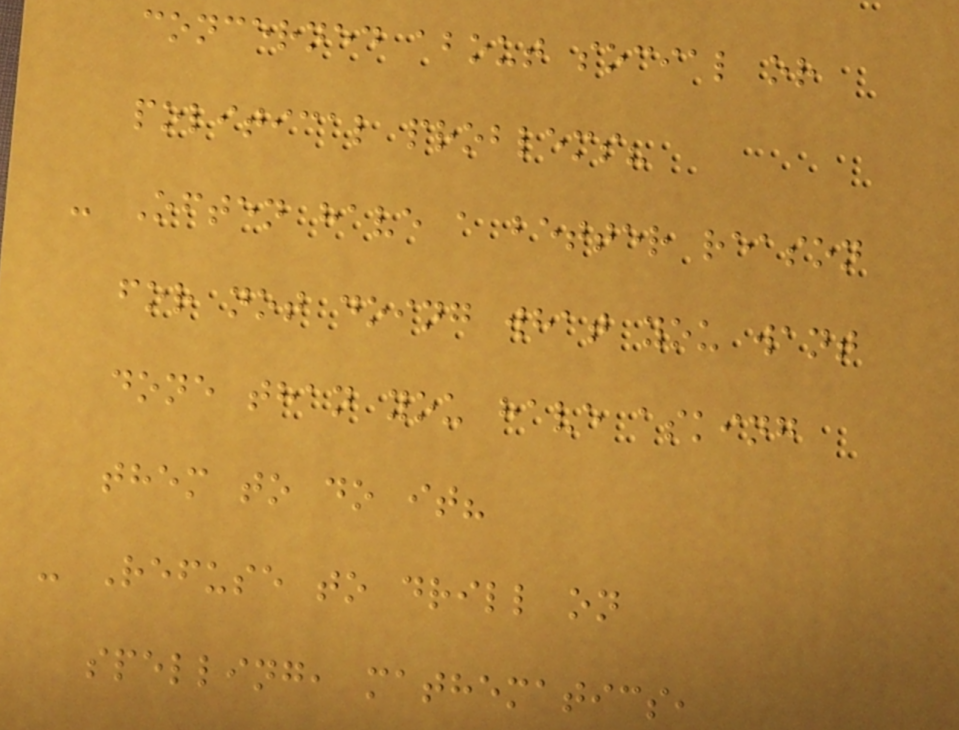concerned about social or
political problems?
- Often have a better reason
for not doing what you want
done than you have asking
them to do it?
- Refuse to drill on
spelling, mathematics,
